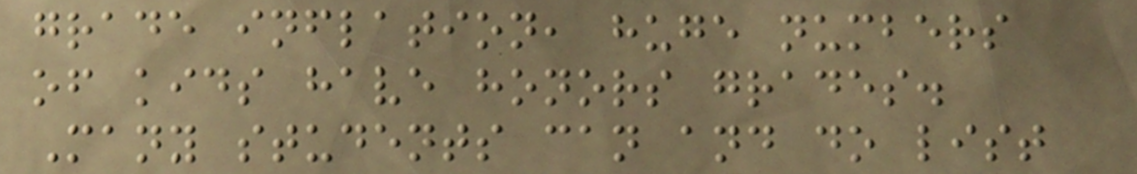grade inflation, huge numbers
of kids have honors grades.
Many students can and do list
